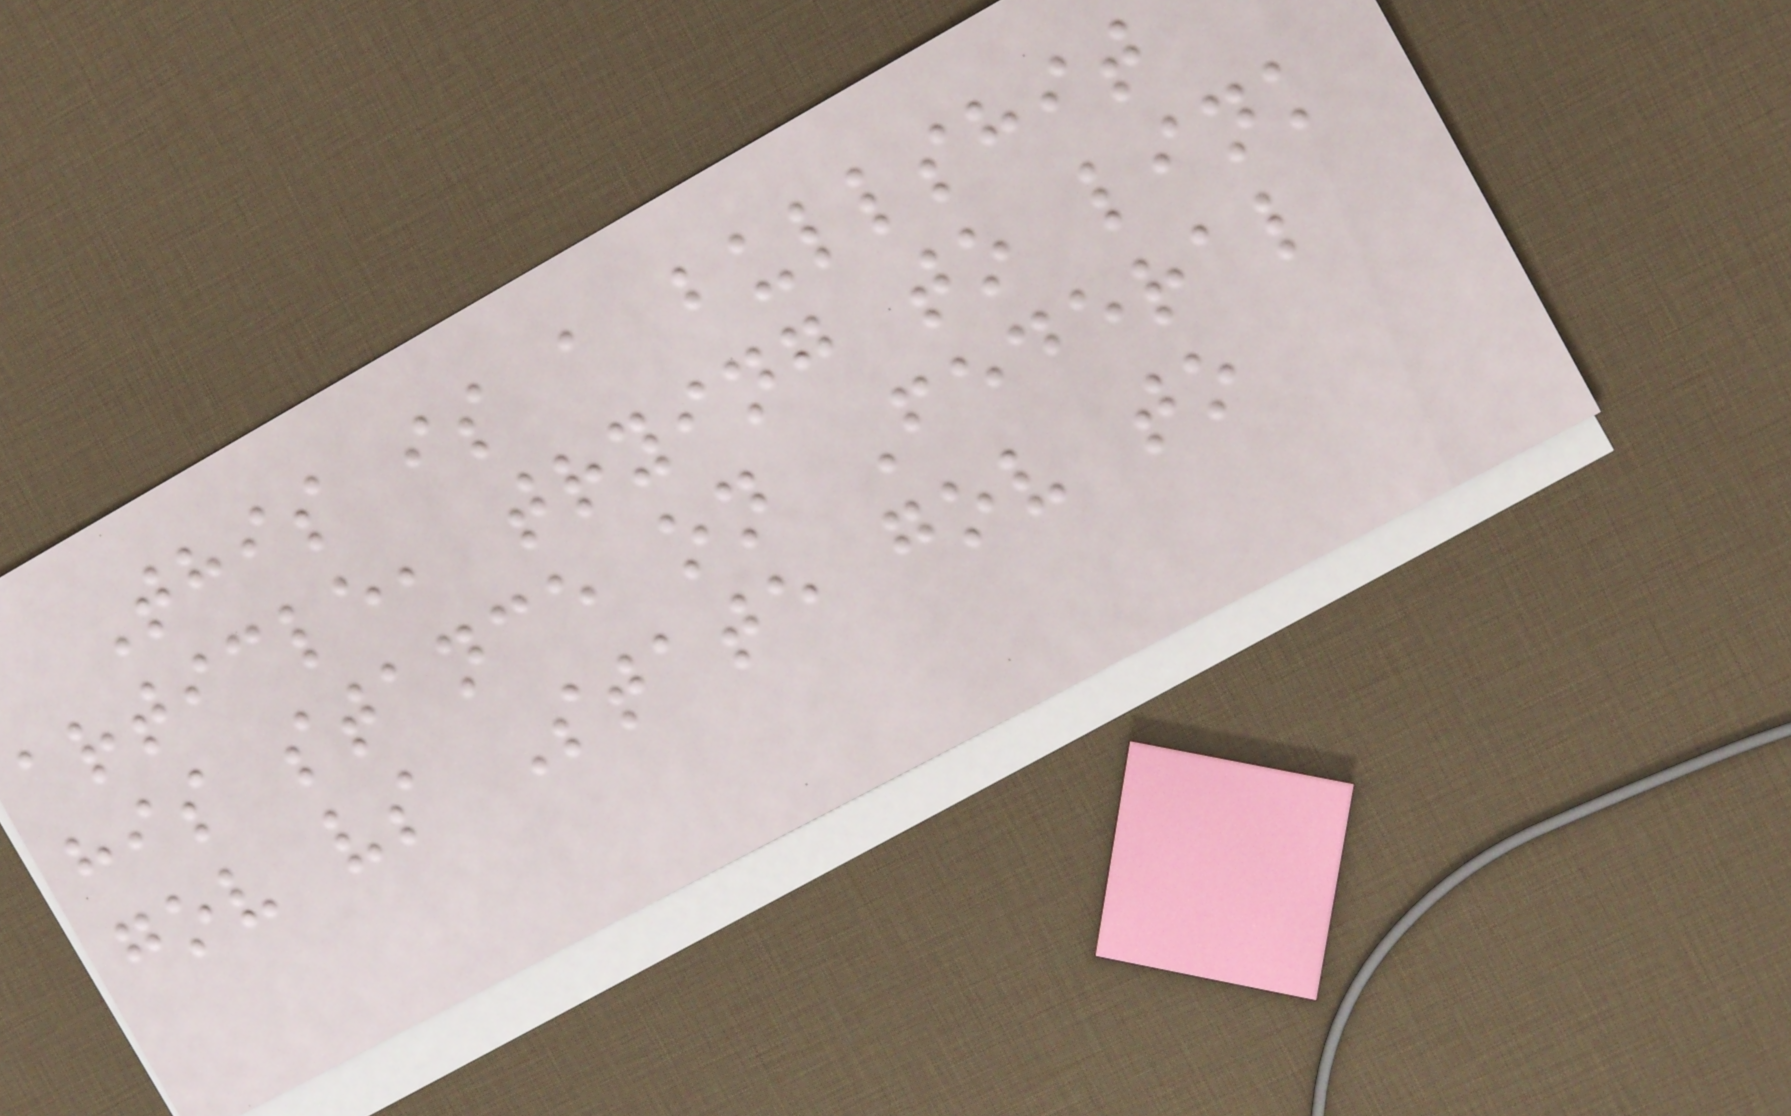This is a bullshit
article, trying to link
his stance on Federal
gov vs State gov to
